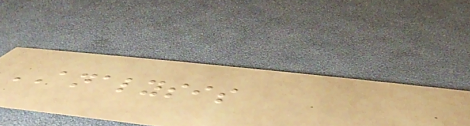ANALYSIS
